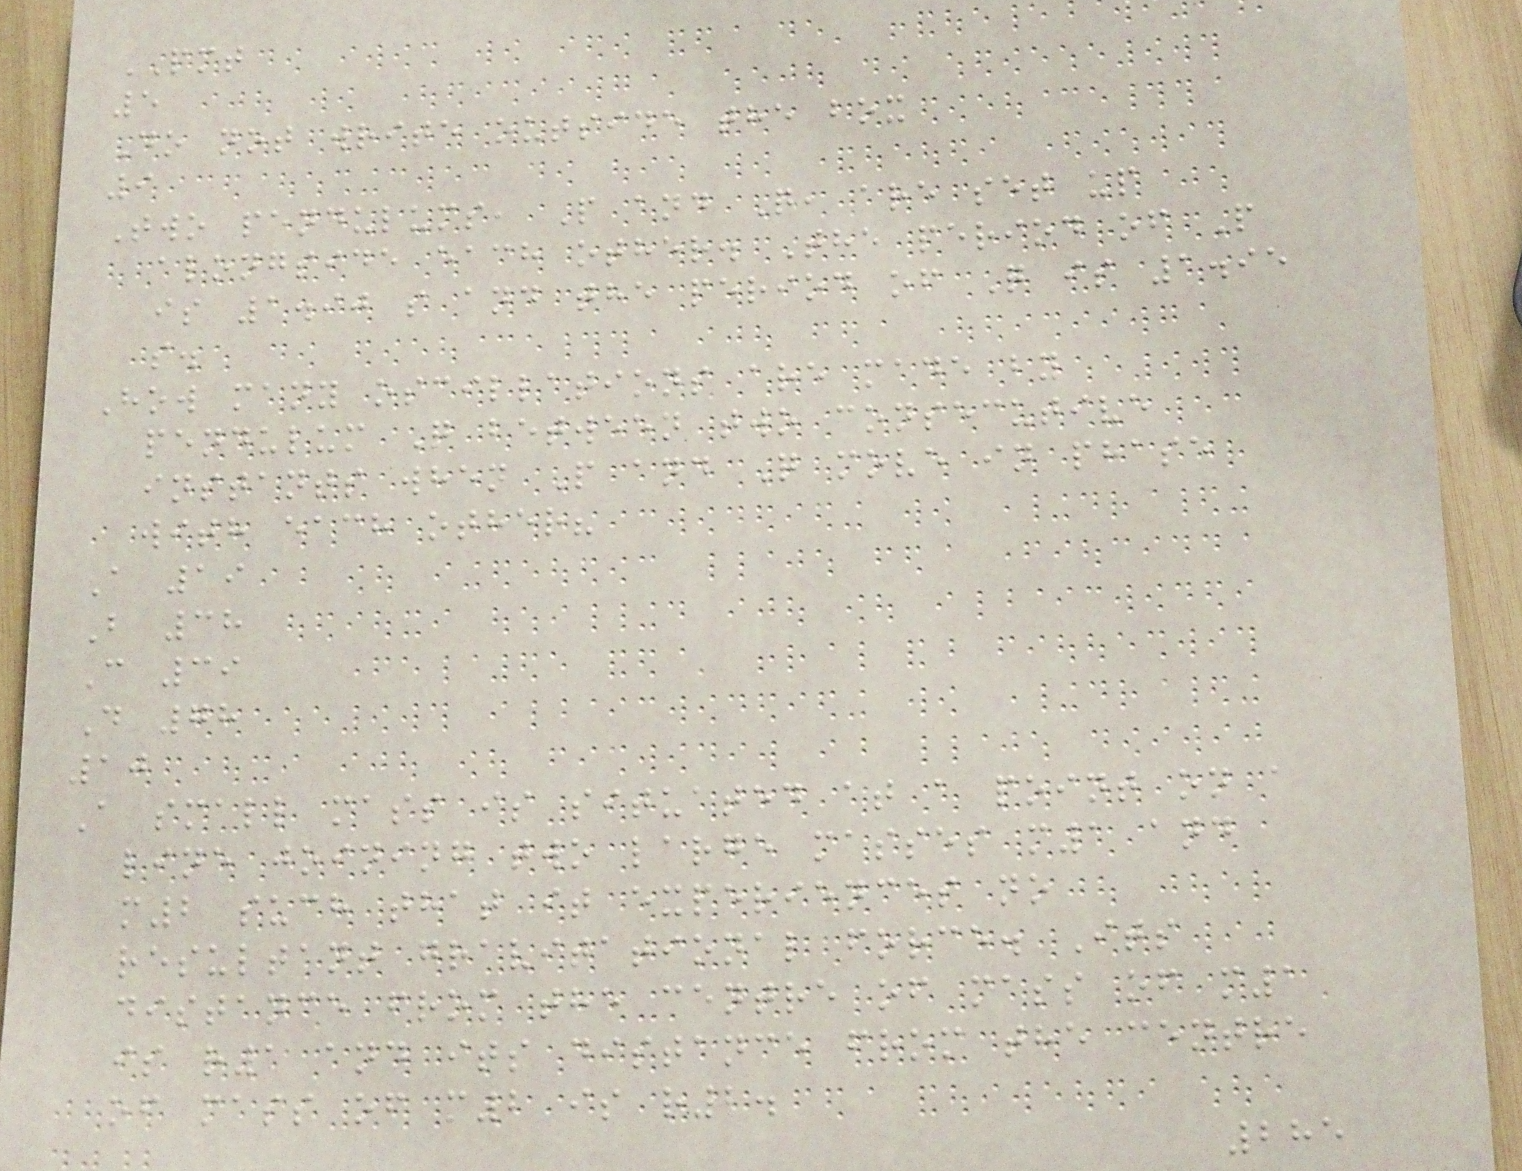PMT
5
Do not write outside the box
9
Two pendulums, P and Q, are set up
alongside each other. The period of P
is 1.90 s and the period of Q is 1.95
s.
How many oscillations are made by
pendulum Q between two consecutive
instants when P and Q move in phase
with each other?
A 19
B 38
C 39
D 78
10
A small mass is situated at a point on a
line joining two large masses m1 and
m2 such that it experiences no
resultant gravitational force. Its
distance from the centre of mass of m1
is r1 and its distance from the centre
of mass of m2 is r2.
285
